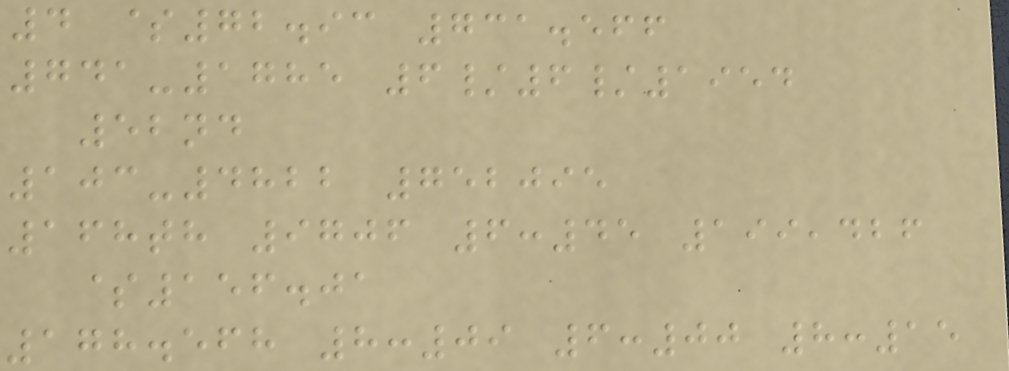4 $72.93 731.566
741-1785 6/6/1954
52nd
103-4822 752095
168th 9706 6:45 199,426
$156.01
178.568 8:09 6:00 8:15
